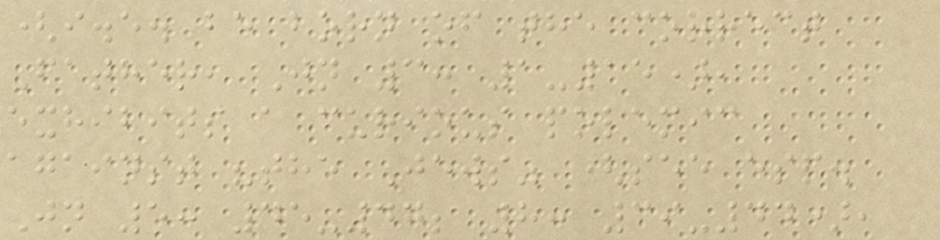(i.e. be born of the correct
Father, Jn 3: 1-15),
exhibits a curious polemic
against "the Jews" (see esp.
Jn 5: 45-47; 8: 39-44),
